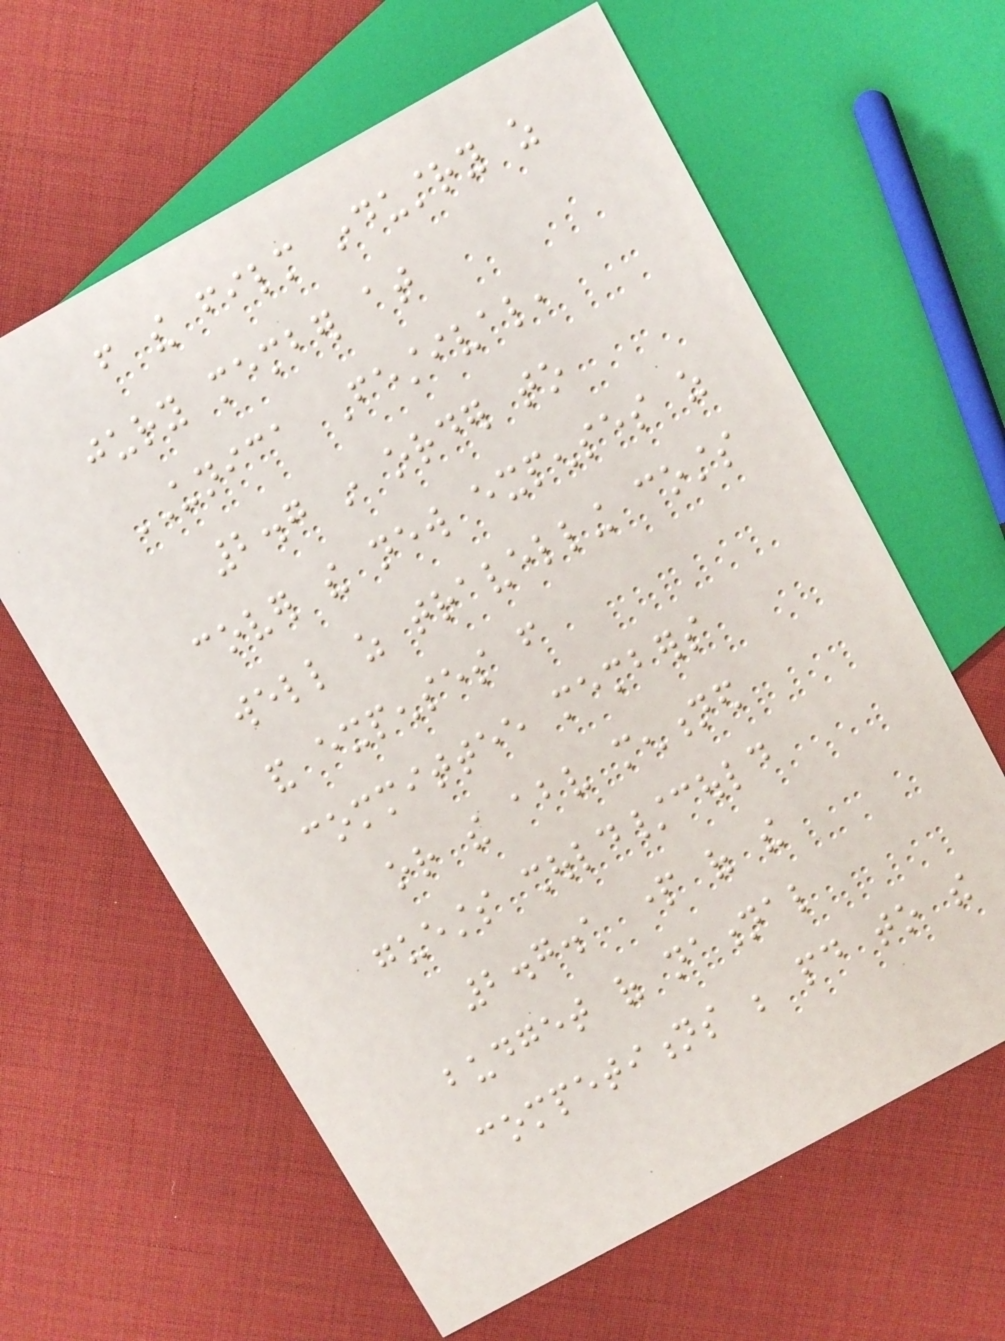from the film industry as
jury member at
UNICA Festival,
2.7 in order to
cover the new expenses as
well as travelling costs
and expenses from
committee members
or the above mentioned
guests should/could
2.7.1 part of the
budget of national
competitions be paid to the
